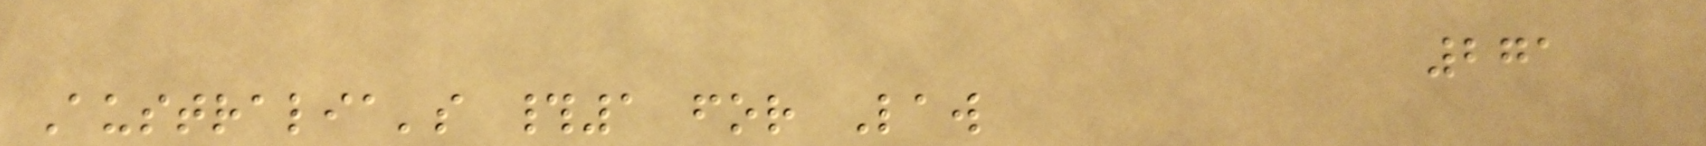271
Australia's #1 for Law
